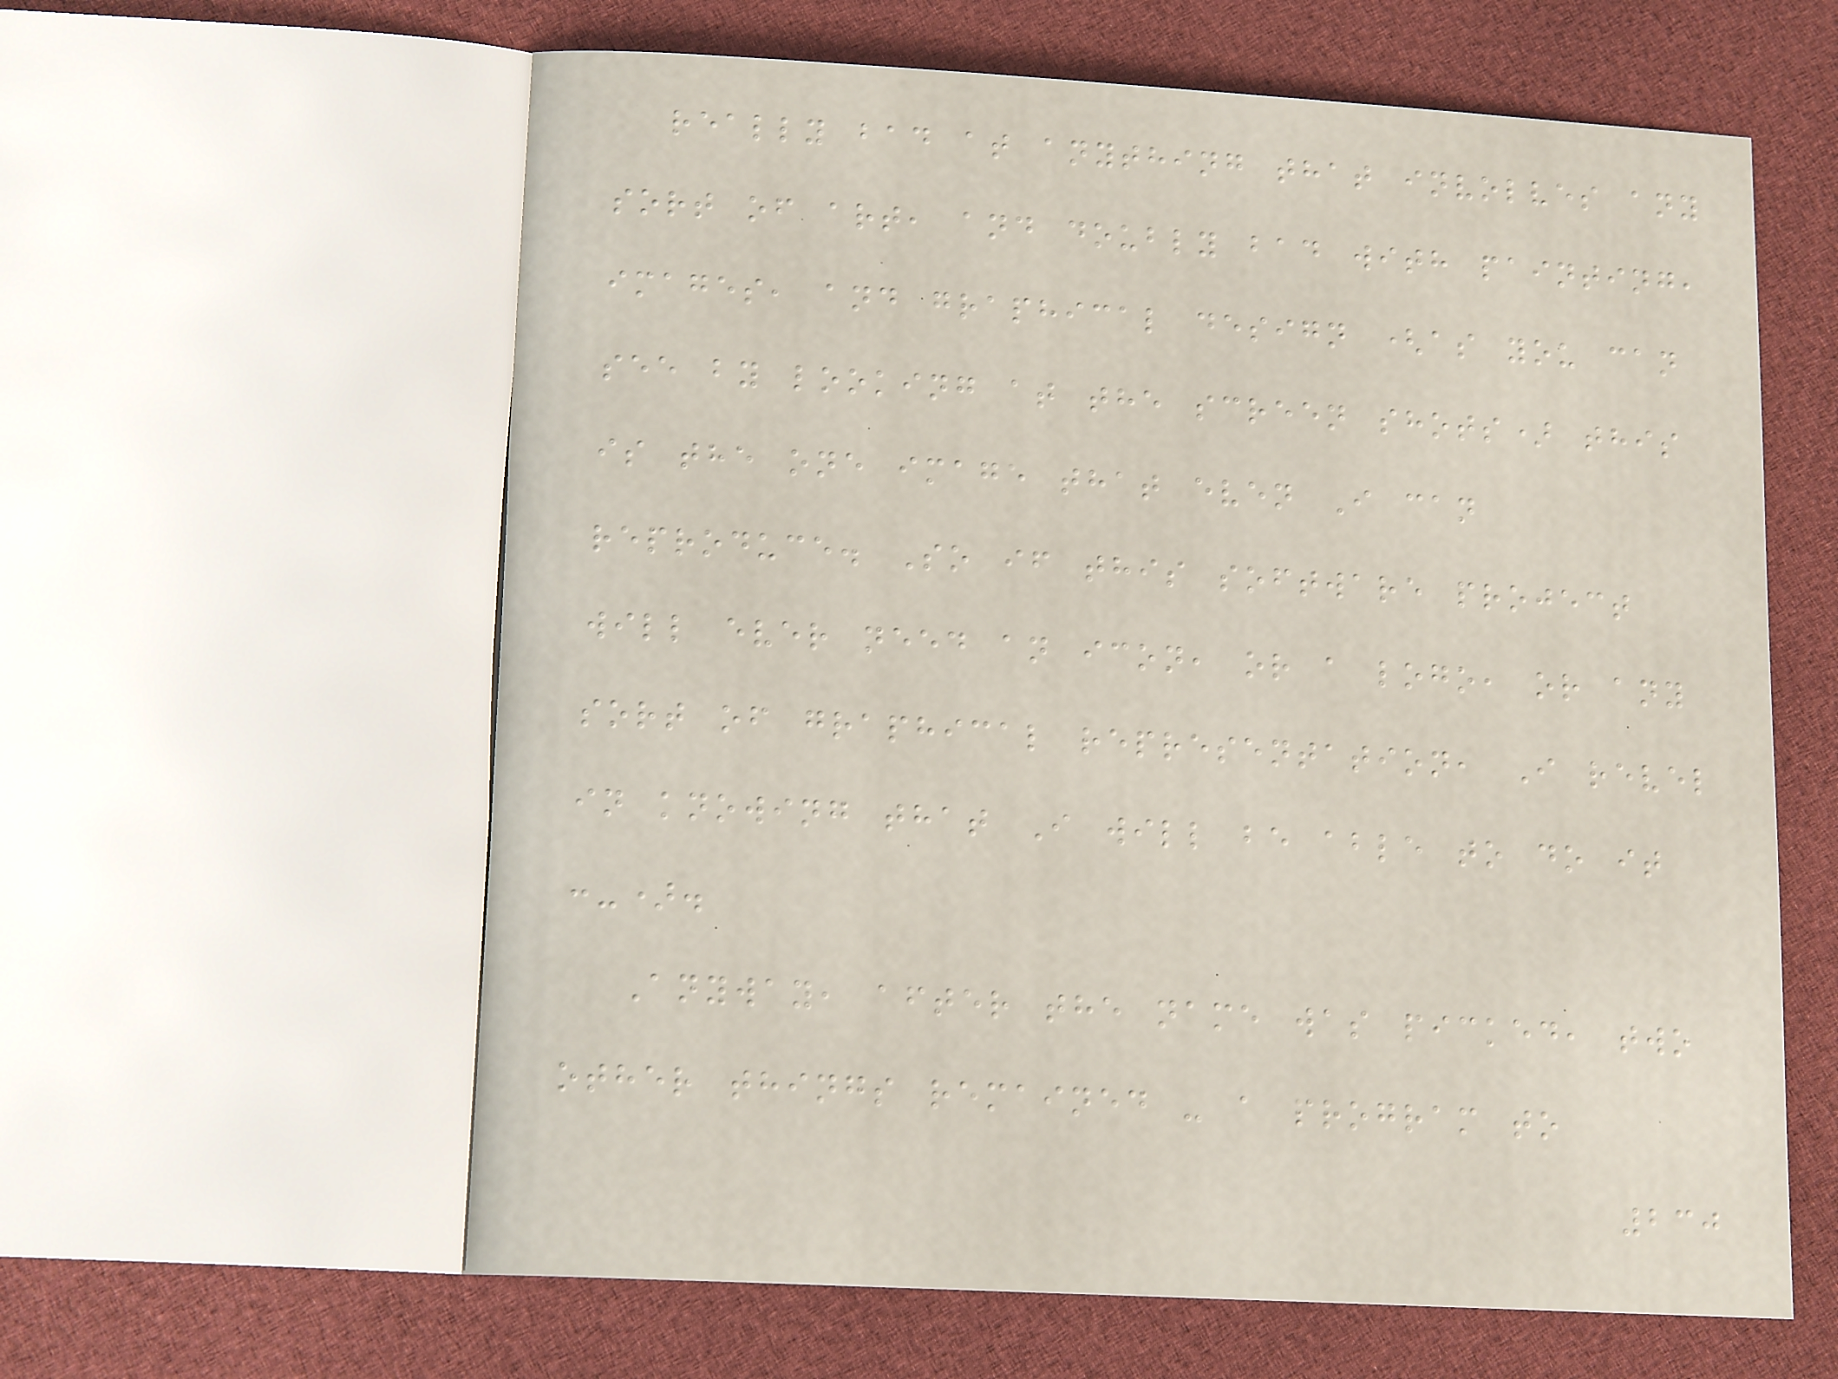really bad at anything that involves any
sort of art, and doubly bad with painting,
images, and graphical design (as you can
see by looking at the screen shots) this
is the one image that even I can
reproduce. So if this software project
will ever need an icon, or a logo, or any
sort of graphical representation, I revel
in knowing that I will be able to do it
:-).
Anyway, after the name was picked, two
other things remained - a program to
230
